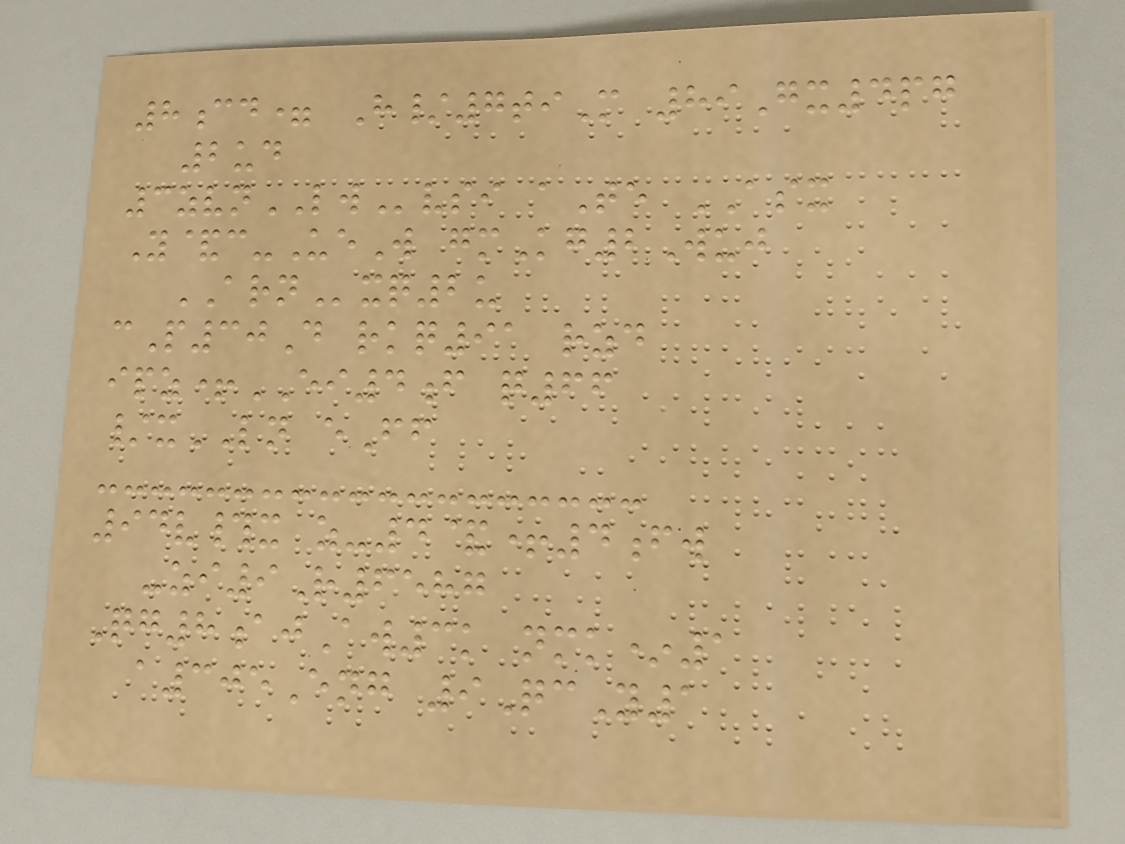8cd= H/7tiM 89Gx4pg
2ud
3zvnLWvsi aTe ASX
Y&c-UeW gmKg2Wuj
ARNxq2u
cP30D rkq91 rzd
ipz+EI4f q66
/xLN eFf
94v#x z-4&+4fw
-zi9R6587
Qg8ajAw3k nmk*1
a305Eng 9QcY1
